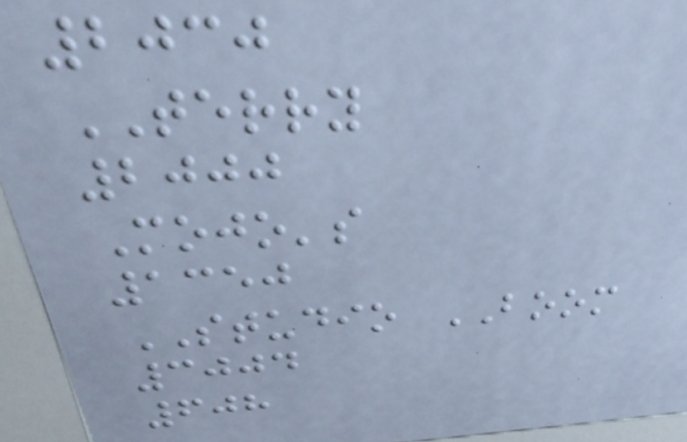2030
TERRY
2000
Mojo's
1350
STUDIO BOOM
3004
608
